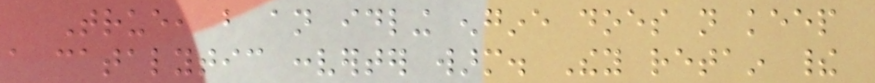True, but an idling engine does not keep
a catalytic converter warm. They retain their
